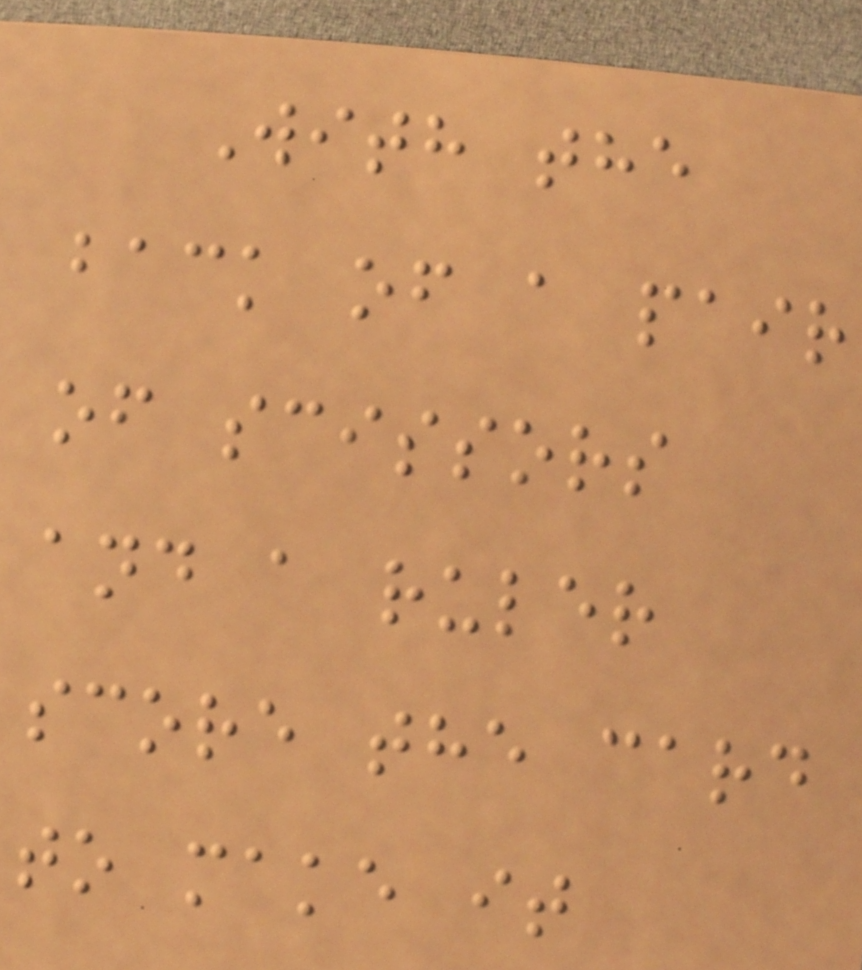With the
back of a pair
of scissors
and a ruler
score the card
to make it
